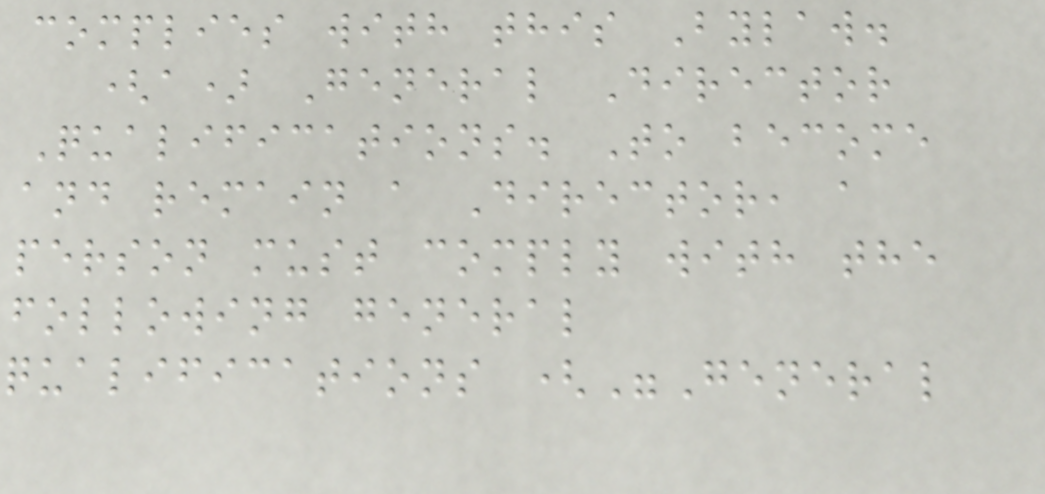complies with this Bylaw.
(a) General Director
Qualifications. To become
and remain a Director, a
person must comply with the
following general
qualifications ("General
